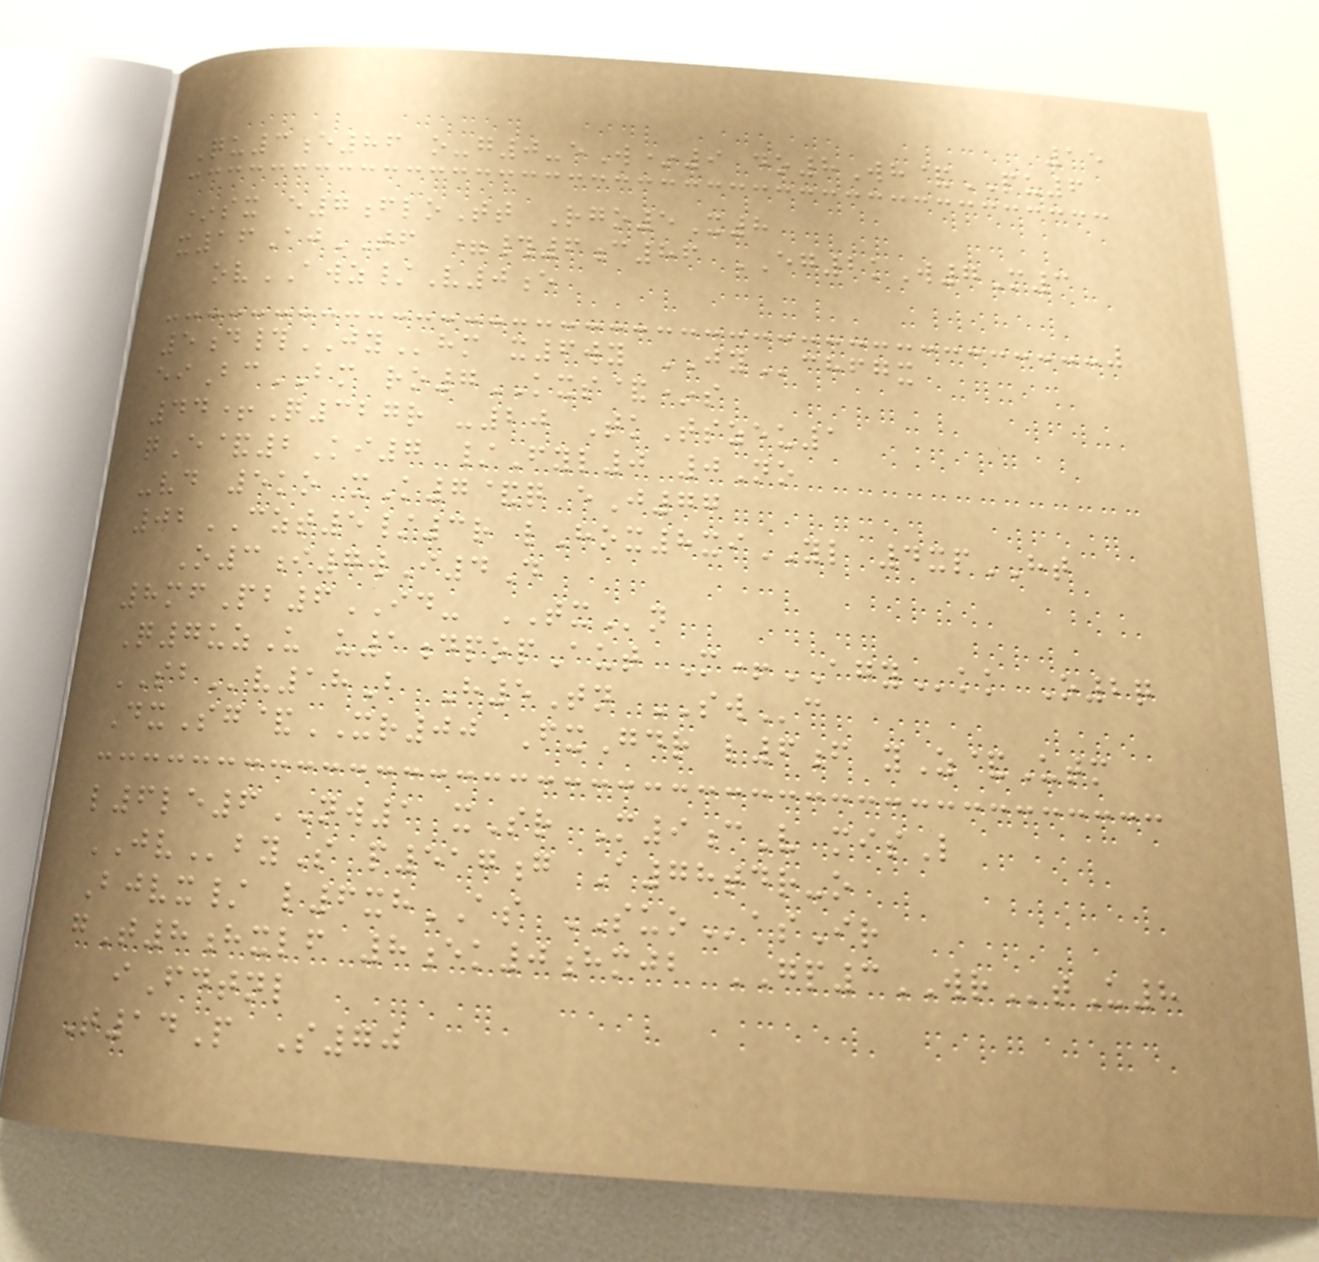15
Qu3e86 o-g0-eW*9 do8Wh&PU6
*sx e7floTt Rgo5X8
x16AjTF =#6c86 EG2kW7M3
ovAWZ/V0e
5d#JYhm x6wy JYchfgx
eiBcBM ro7KXS&*s
44+Q327r -20 TkTszeu1
qE&2Ki7 /Fyl0 0No
-vd 5ko xK7&q eJ77
02CZT5/3r lHox8xiYL 4xpHT
O3i7wI4D
8mfPb6ID- TXn
Q7uzU u1dpopAut M+AGYkk O2q
SBv18B H5Tn SWc
DxSg&XR00 FxGdr l6f yZ&Utm
l6le6NW1 xSr M9cV misL
JVbyS p517g A78tdr-o
Bjvx/ l6xhAS SUOasIr
gT8hxlf 8ek0hmjb GP3WRtU8
iFdtnl
T14P S70
